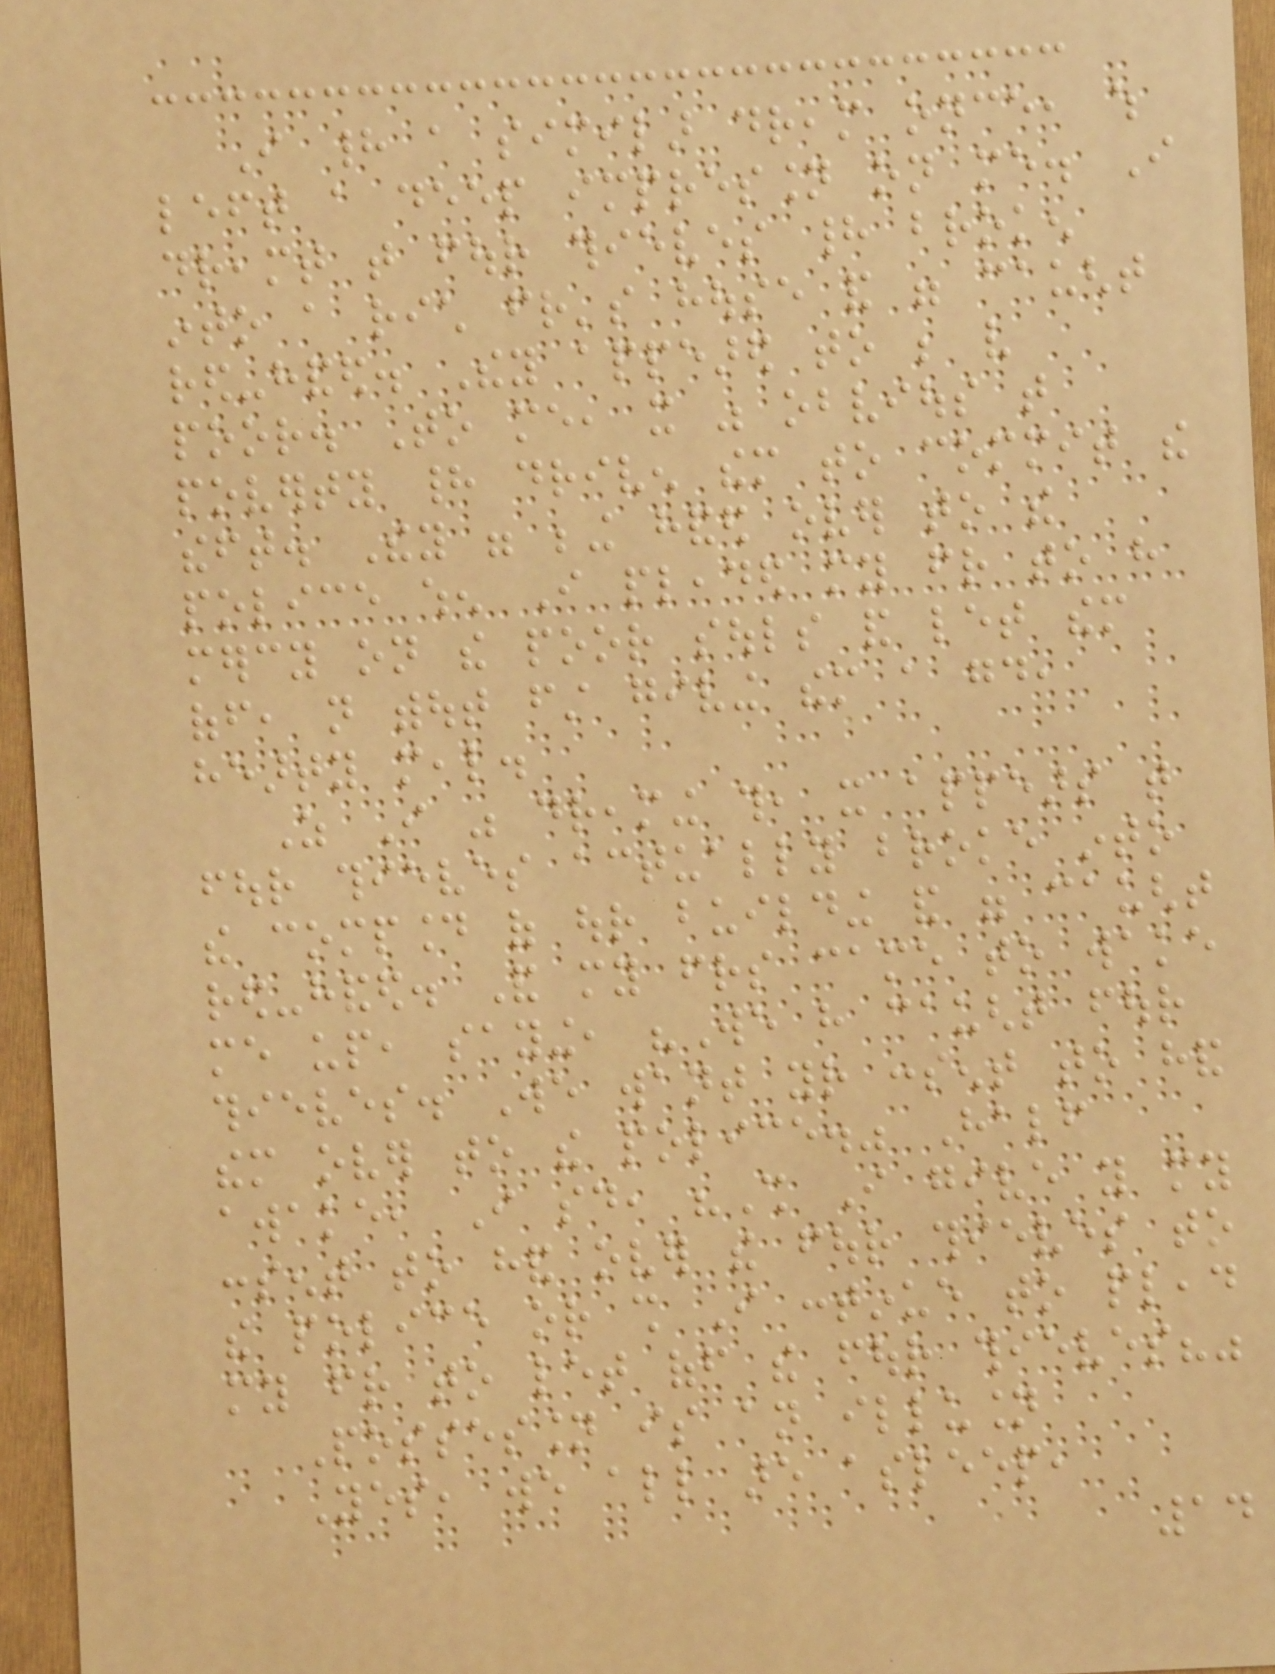I had a similar dream once, which
left a deep impression on me. I
dreamt that four thieves had broken
into a rich friend's house and were caught
red-handed. They appeared to be very
poor. To me, it was obvious that
poverty had driven them to commit the
theft. They were being handed over to the
police when I pleaded my friend to have
mercy on the poor souls and let them
off, not without first giving them a good,
hearty meal.
As I was dreaming this, it appears that
four thieves actually broke into
the compound of our building and were caught
red-handed. And my friends came to wake
me up, saying, "We have caught four
thieves. We want your consent to hand
them over to the police." Half
awake, I said, "Shall I give you my
consent to hand over the four thieves to
the police or shall I continue to plead
my friend to let off the four thieves?"
Possession is an illusion
Yes, we all are asleep,
14
